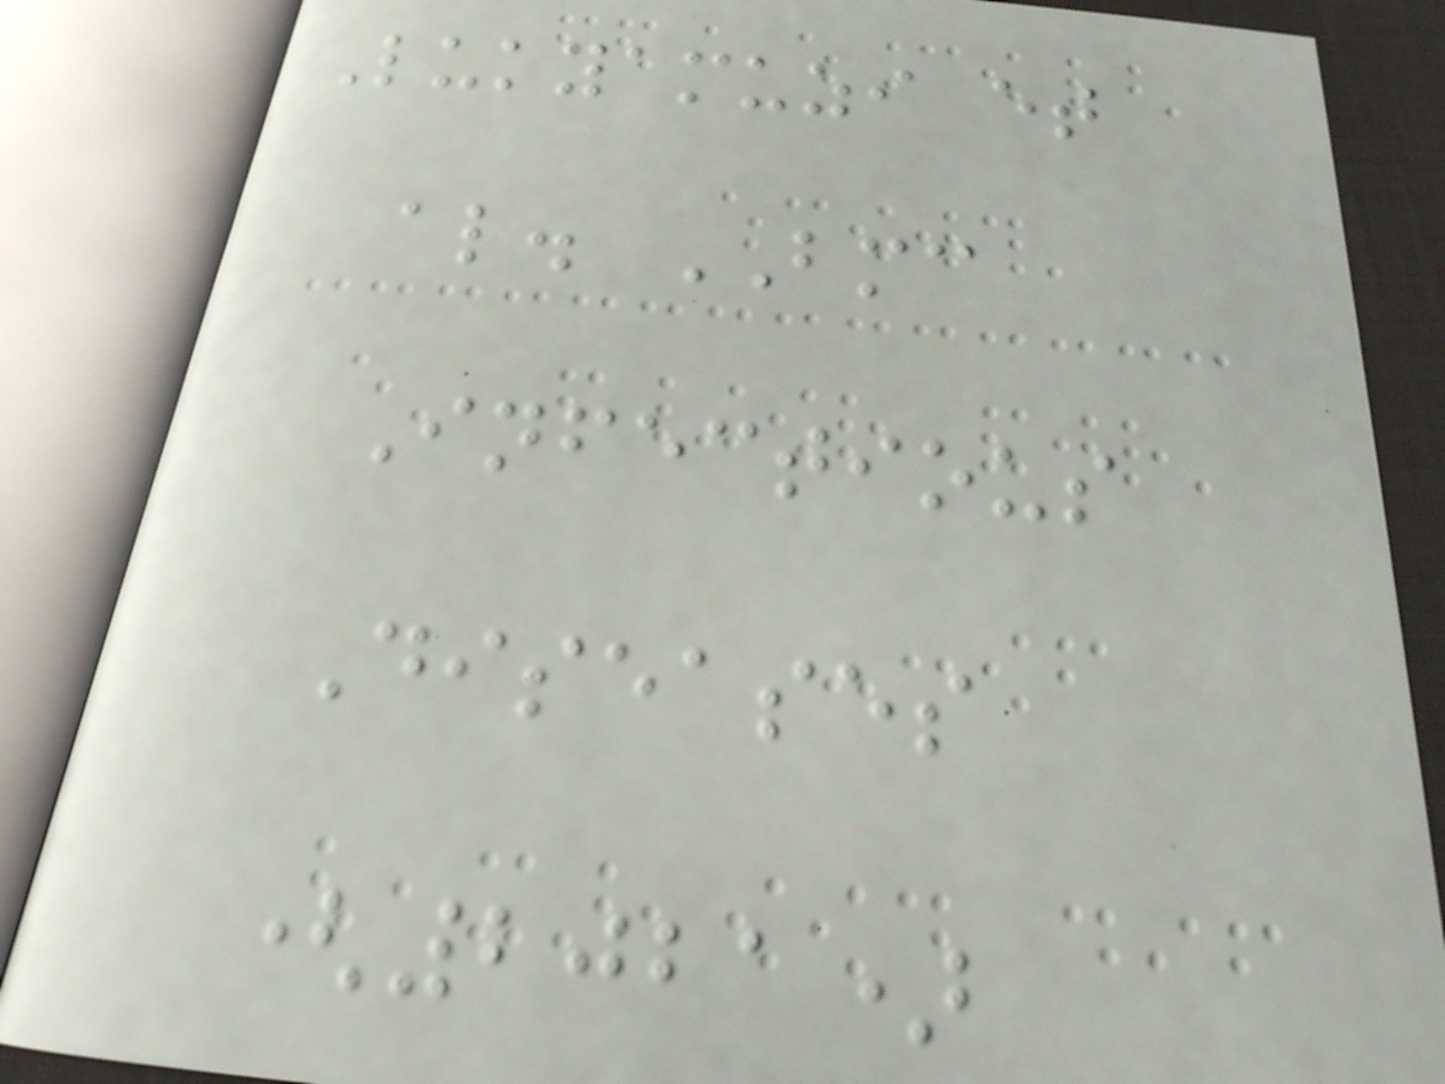Lukyamuzi et
al. BMC
Infectious
Diseases
(2021)
